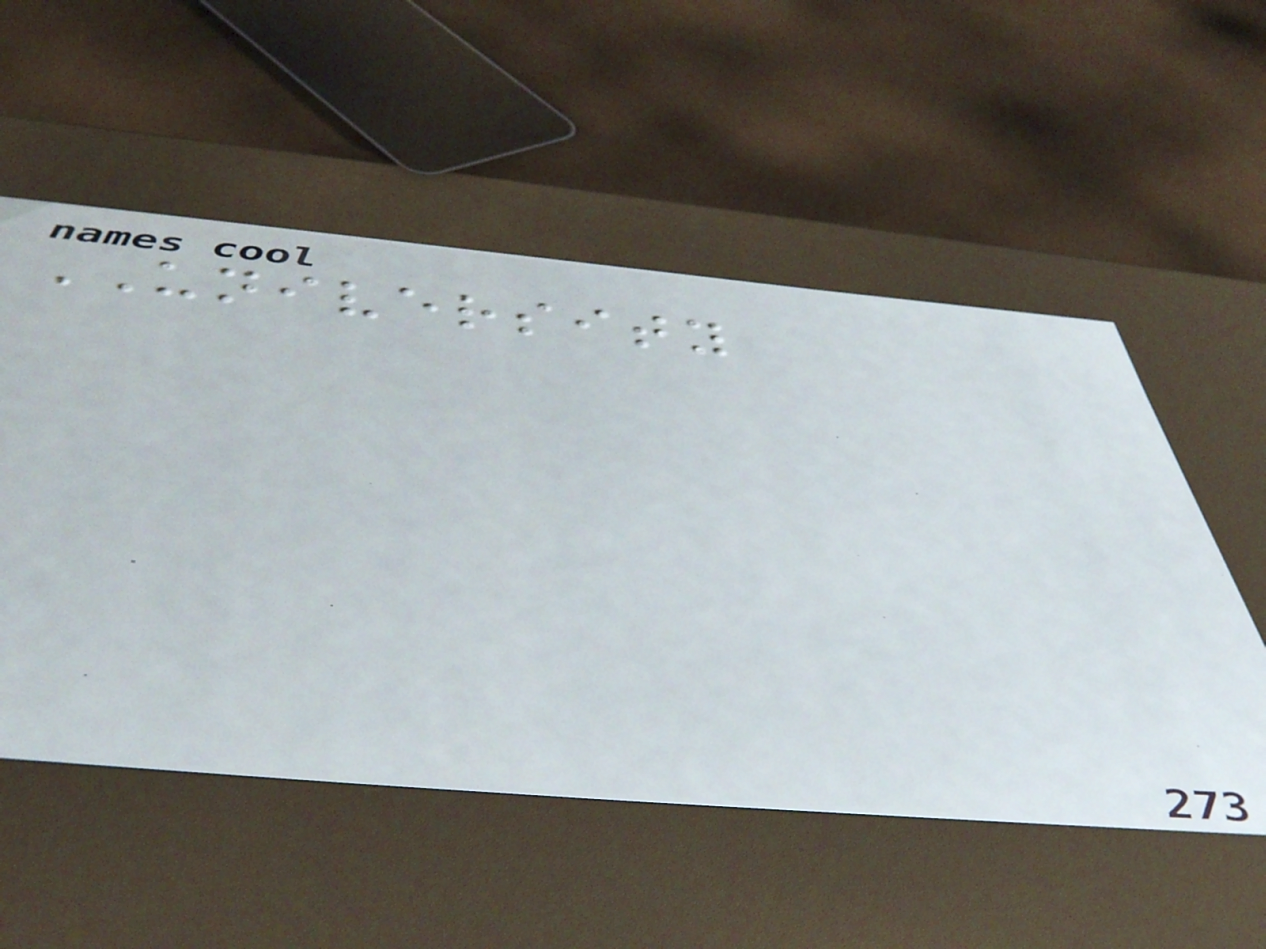UNIVERSITY
